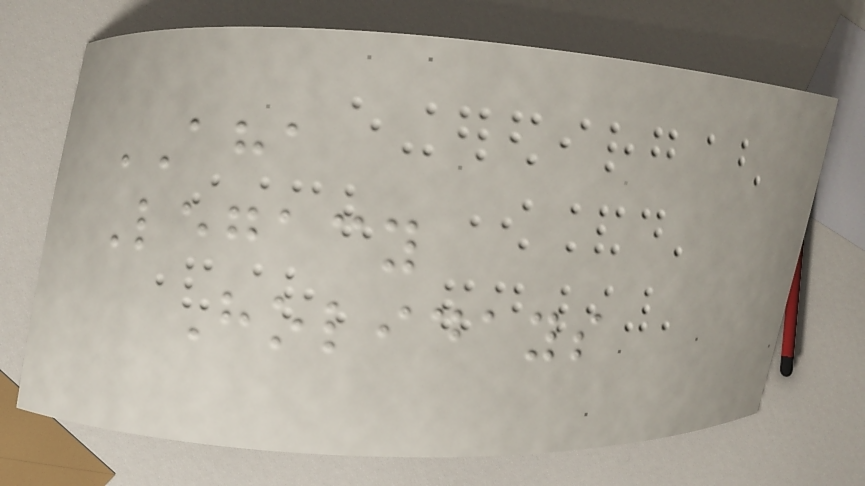AHA
Legacy
Holidays
